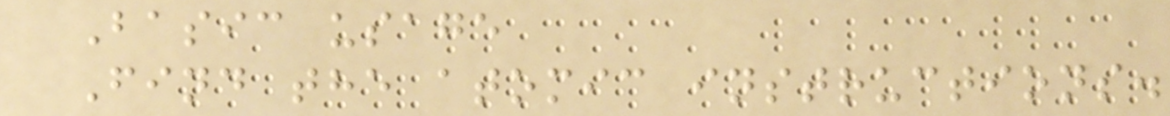Basic usage
Find the atomic instructions.
